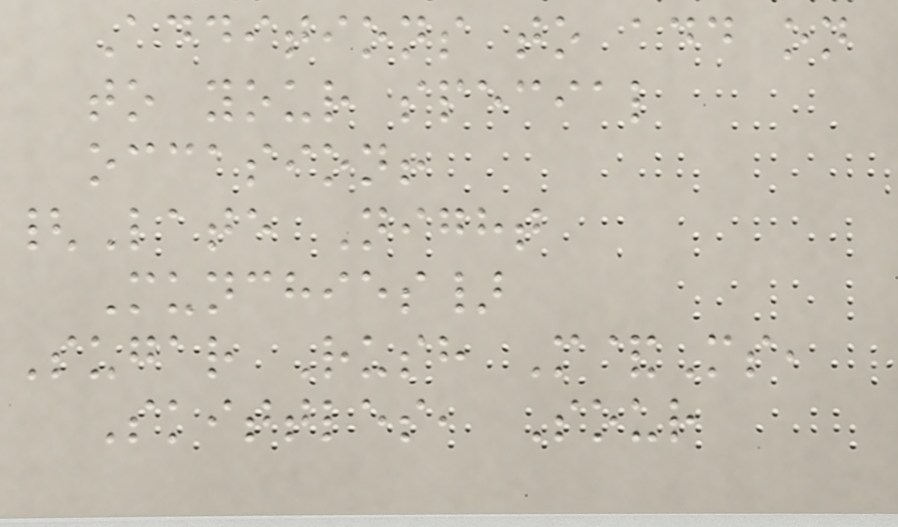Additions to add on
to your special
occasion!
{Late Night
Munchies}
Sugar Rush M&Ms,
Skittles, Sour
